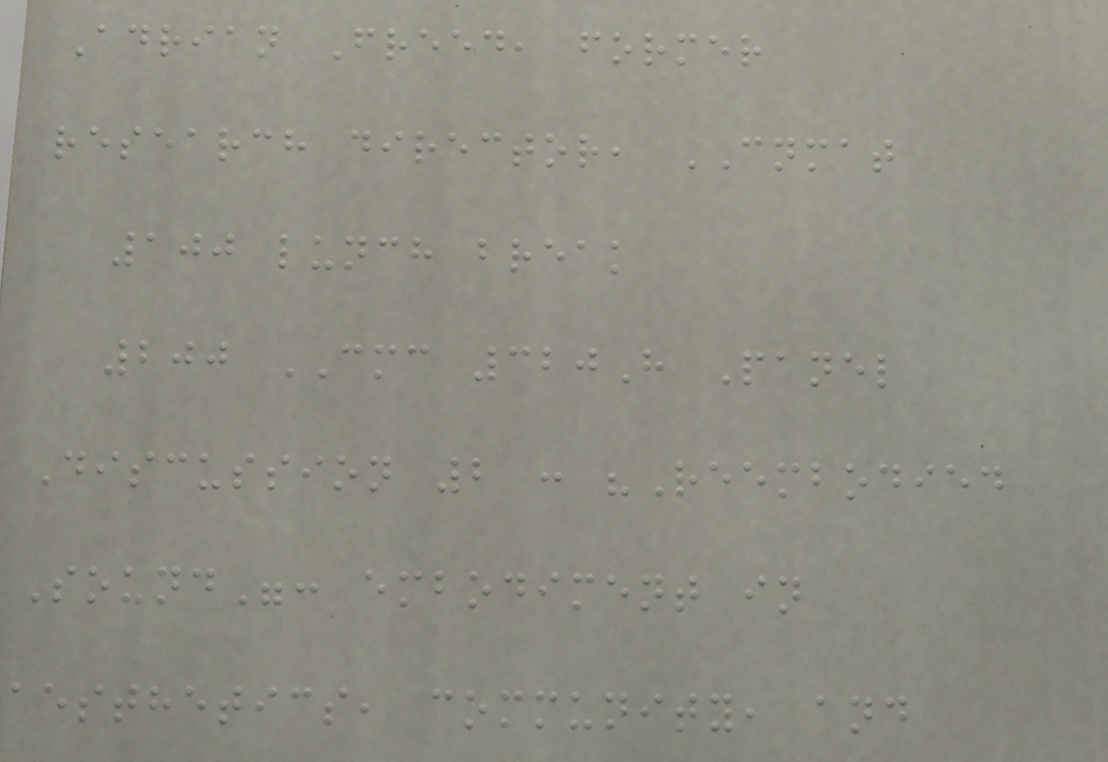Adrian Freed, former
research director, CNMAT
100 lunch break
200 CMC 320H Panel
Discussion 2 : "Reembodied
Sound": embodiment in
aesthetics, community, and
